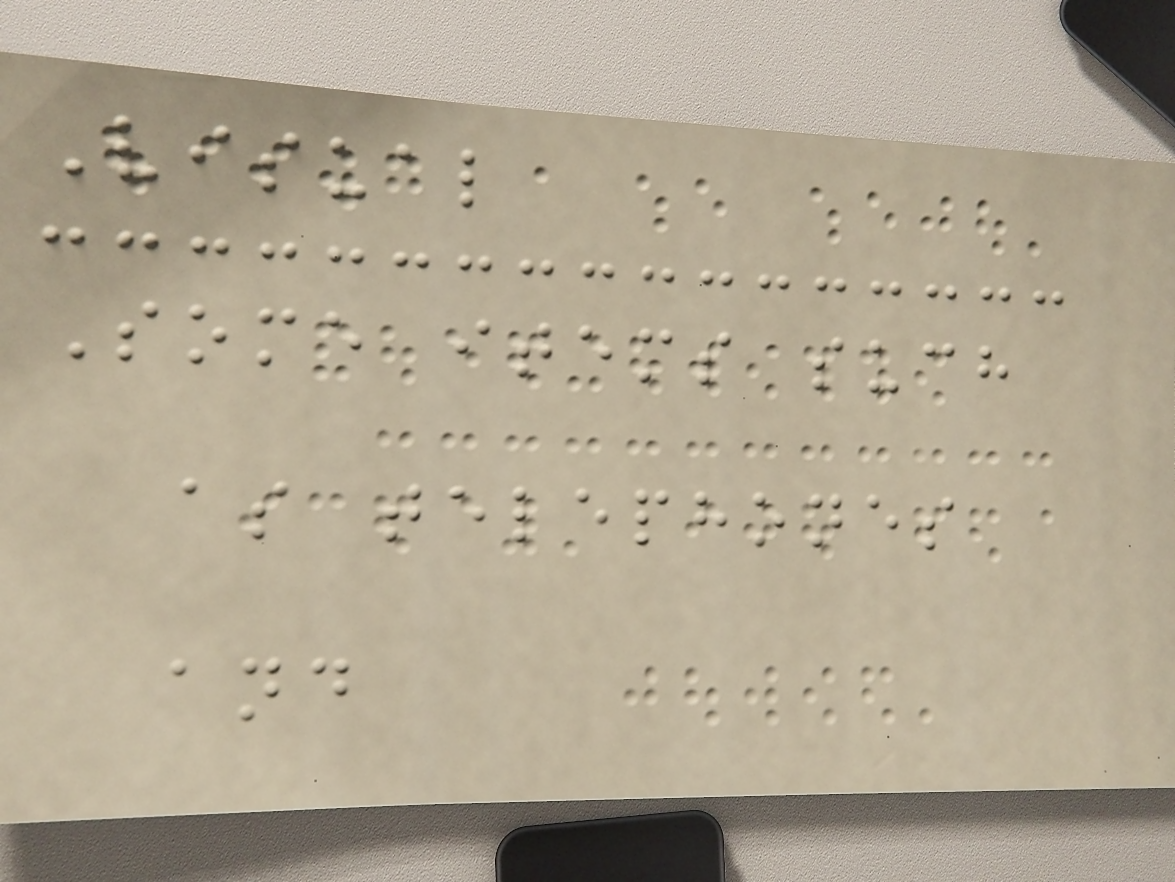Visual
Some items such
as telephones
and
